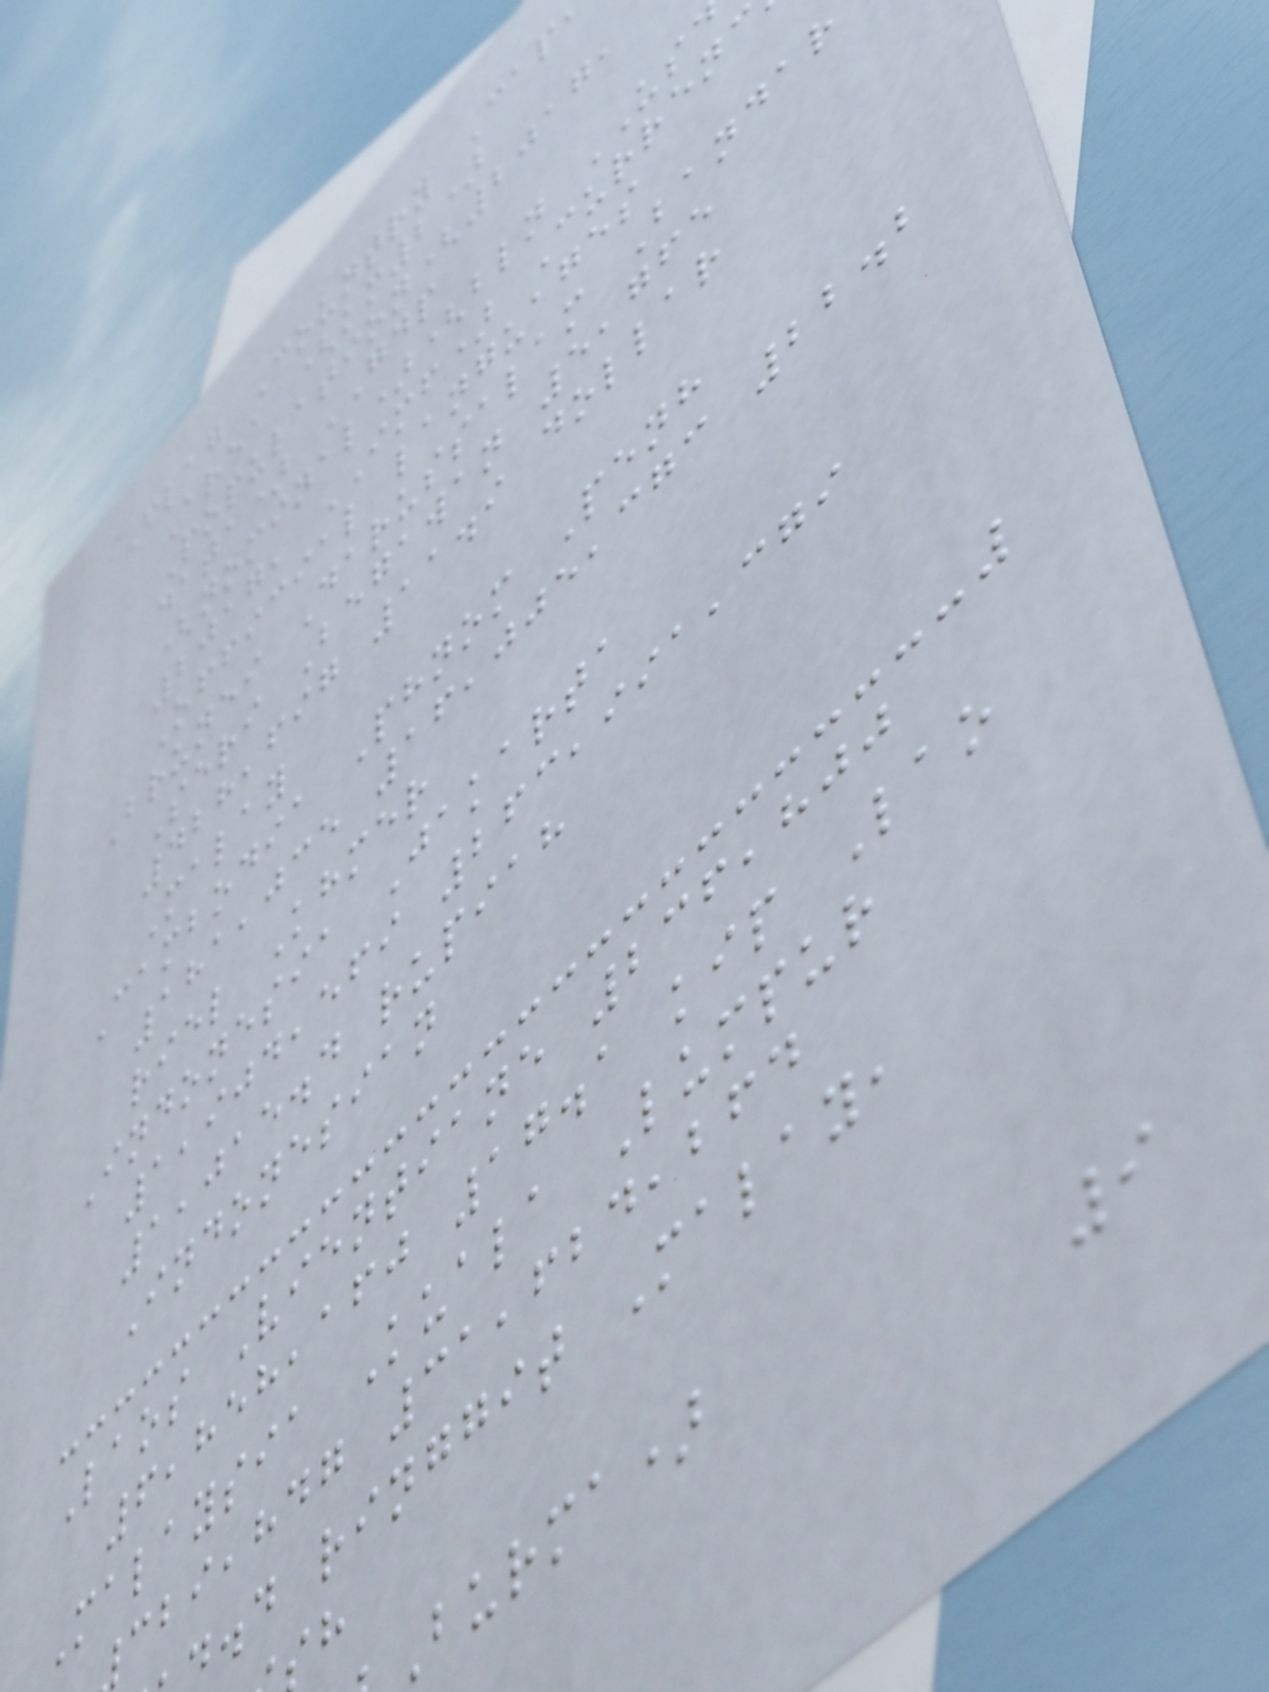Flag Country Cap
Area (km2)
Population(2017,
data) GDP
(nominal)(bln US
2017, IMF) Currenc
Official languages
Brunei Darussalam Bandar
Seri Begawan 5,765
428,697 11.9 dollar
Malay
Cambodia Phnom Penh
181,035 16,005,373 22.2
riel Khmer
Indonesia Jakarta
1,904,569 263,991,379
1,015.4 rupiah
Indonesian
Laos Vientiane 236,800
6,858,160 17.1 kip Lao
Malaysia Kuala Lumpur
,hdg 31,624,264
.d ringgit Malay,
burma)
9
